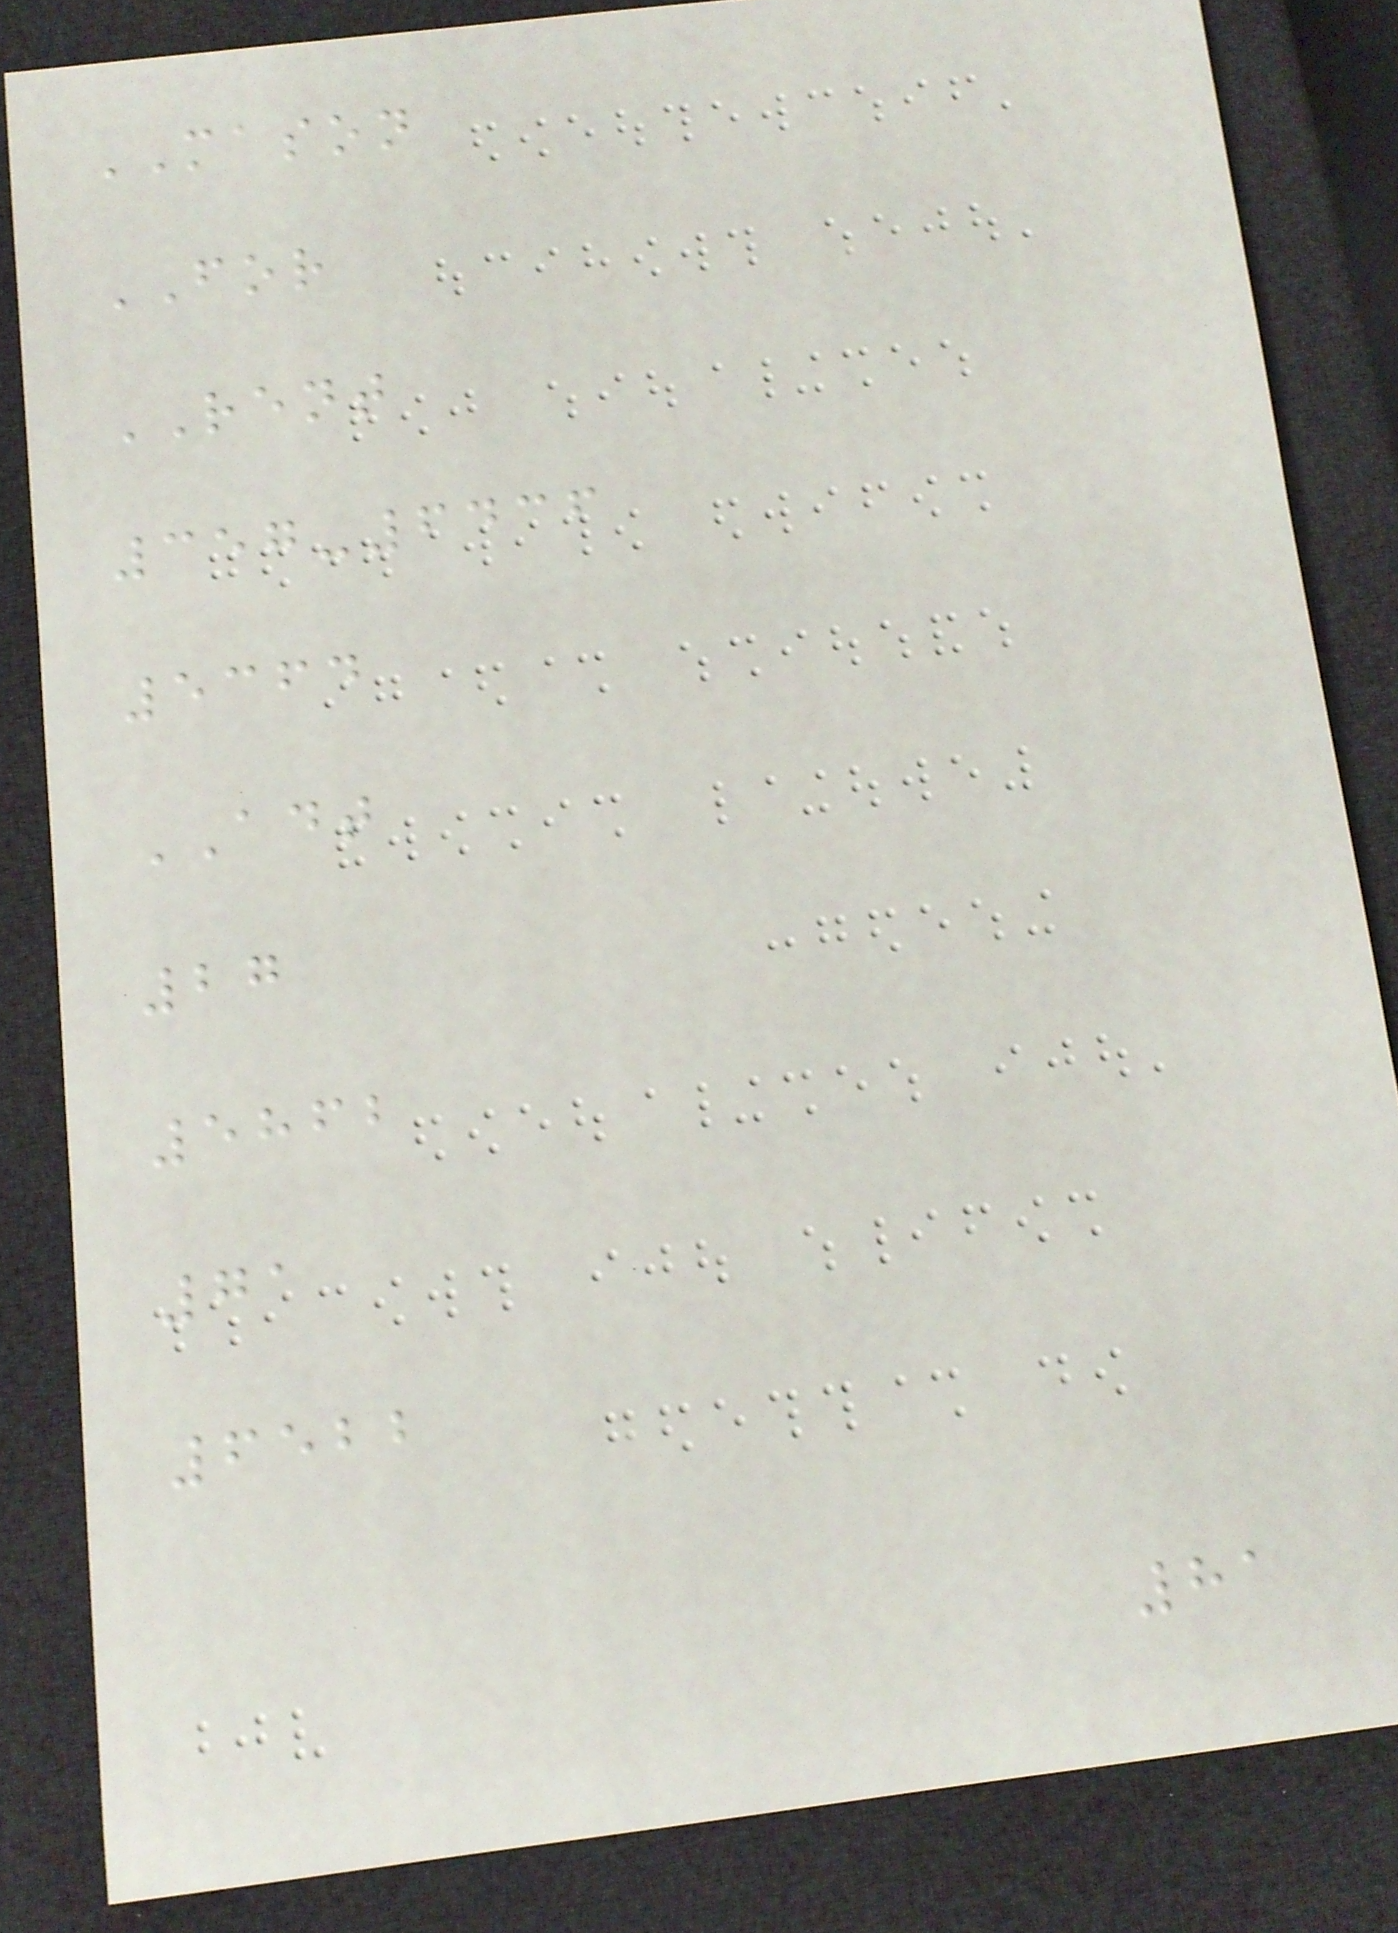MASON
FOR
RENT
357-6436
5364
ADT
27
5862
71
6522
81
